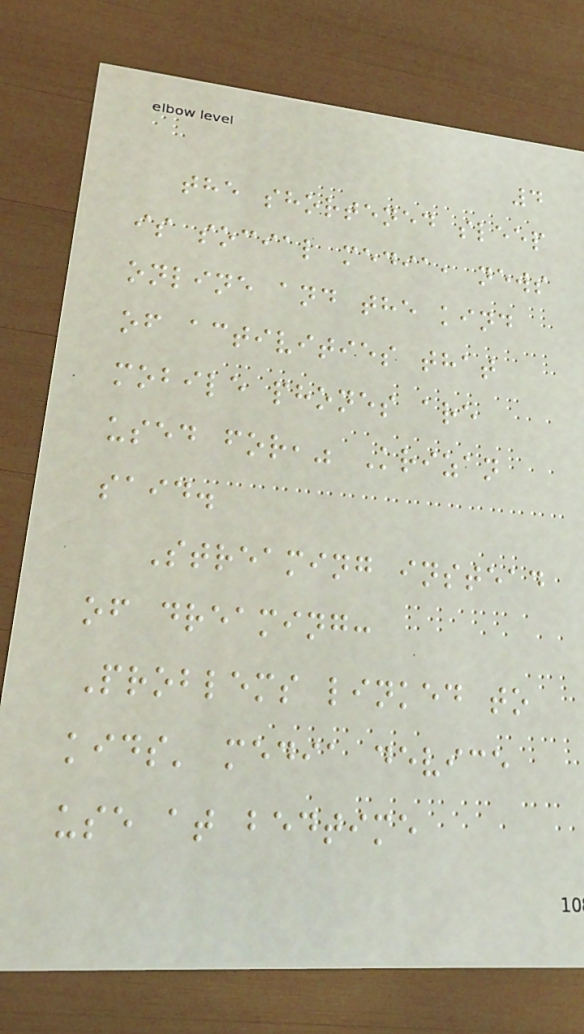4
the shortened sleep
is social media, news
online and the kind
of activities that
mobile phones are
used for," Krizan
said.
Streaming instead
of dreaming:
Problems linked to
kids' media device
use at bedtime
